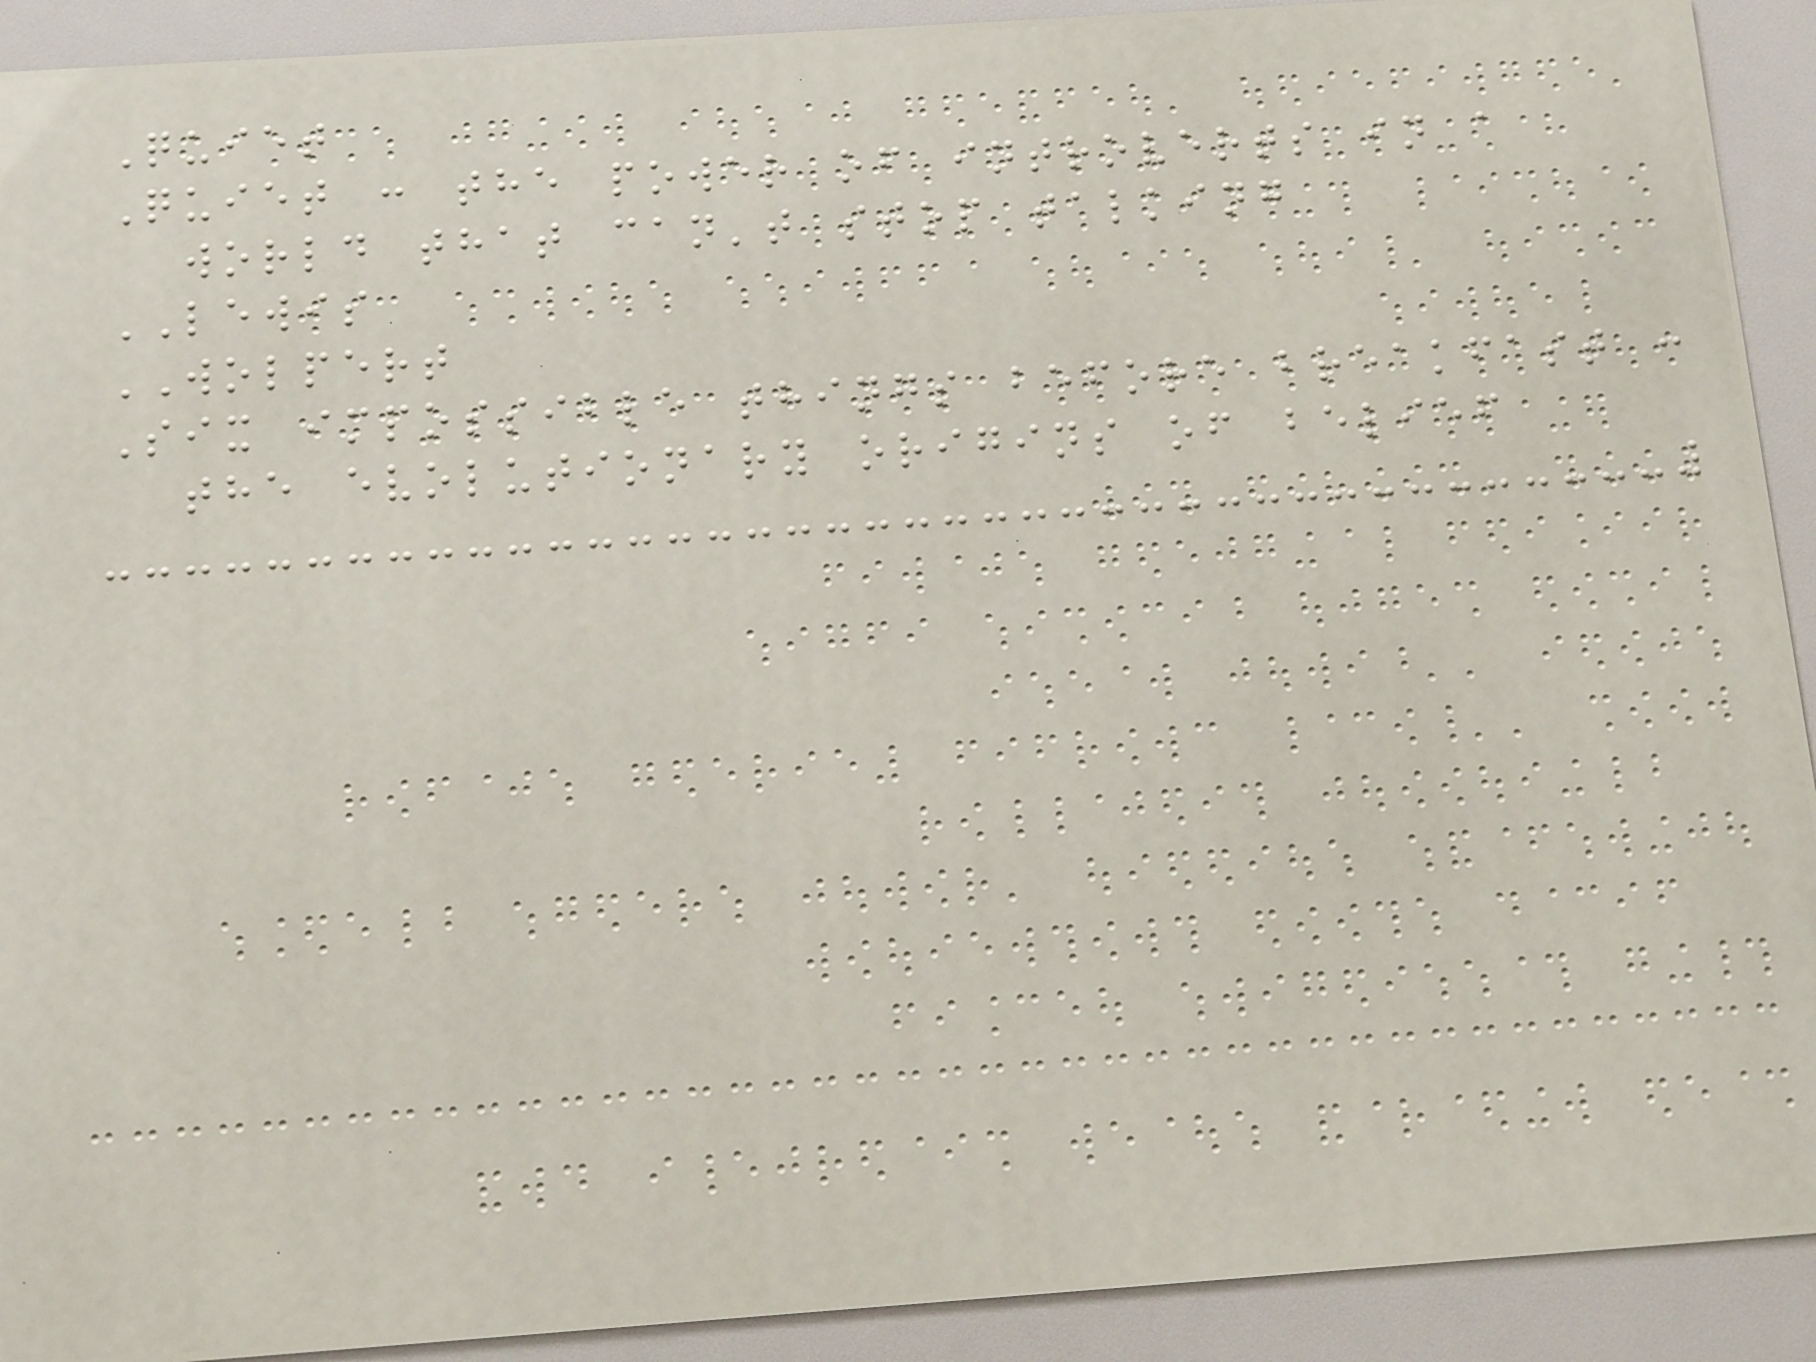Quiet
Quiet : the power of introverts in a
world that can't stop talking
LEWIS
WOLPERT
Six impossible things before breakfast :
the evolutionary origins of belief
